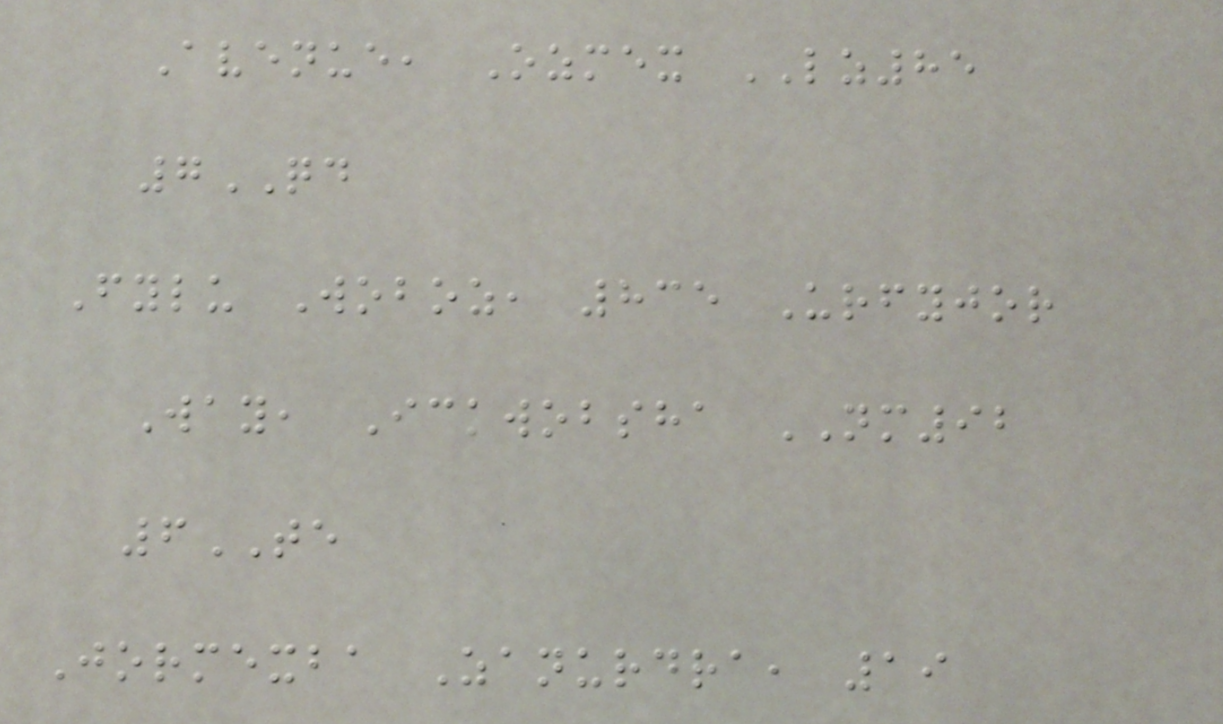Avenue, Ozmex LZ85
7QD
Fylu Woboz, 835 Urfyjor
Way, Ickwobsha NM92
6TE
Jormexba Zanurdra, 19
